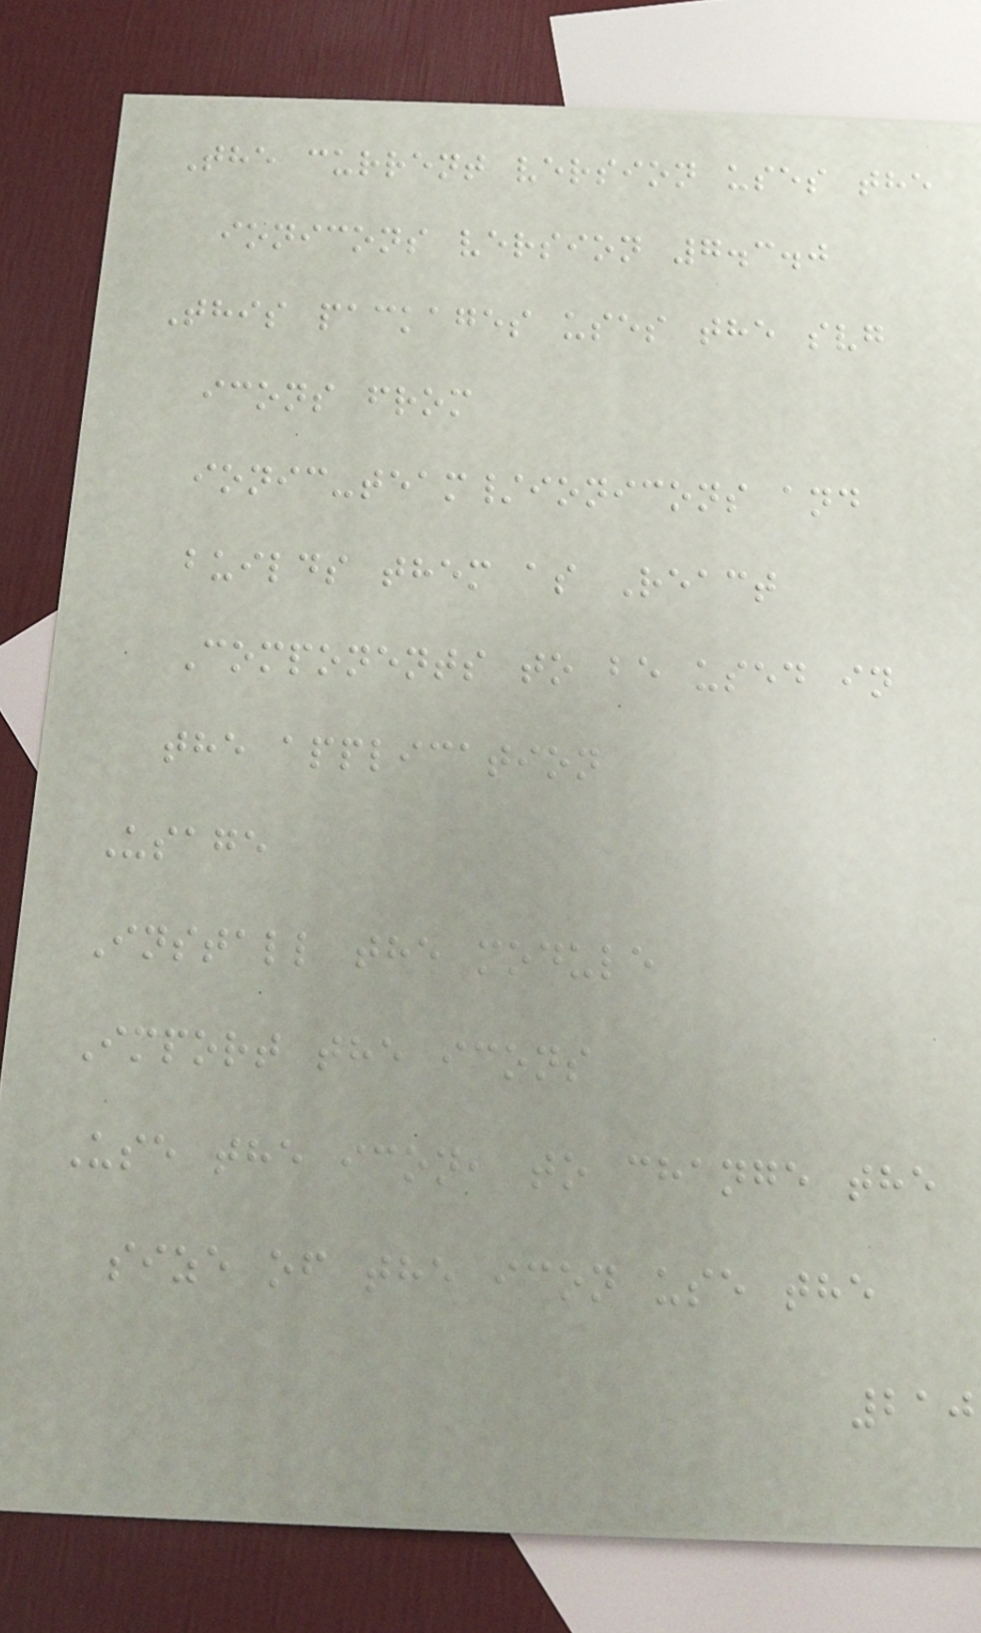The current version uses the
ionicons version 7.3.0
This packages uses the svg
icons from
ionic-team/ionicons and
builds them as React
Components to be used in
the application
Usage
Install the module
Import the icons
Use the icon, to change the
size of the icon use the
210
